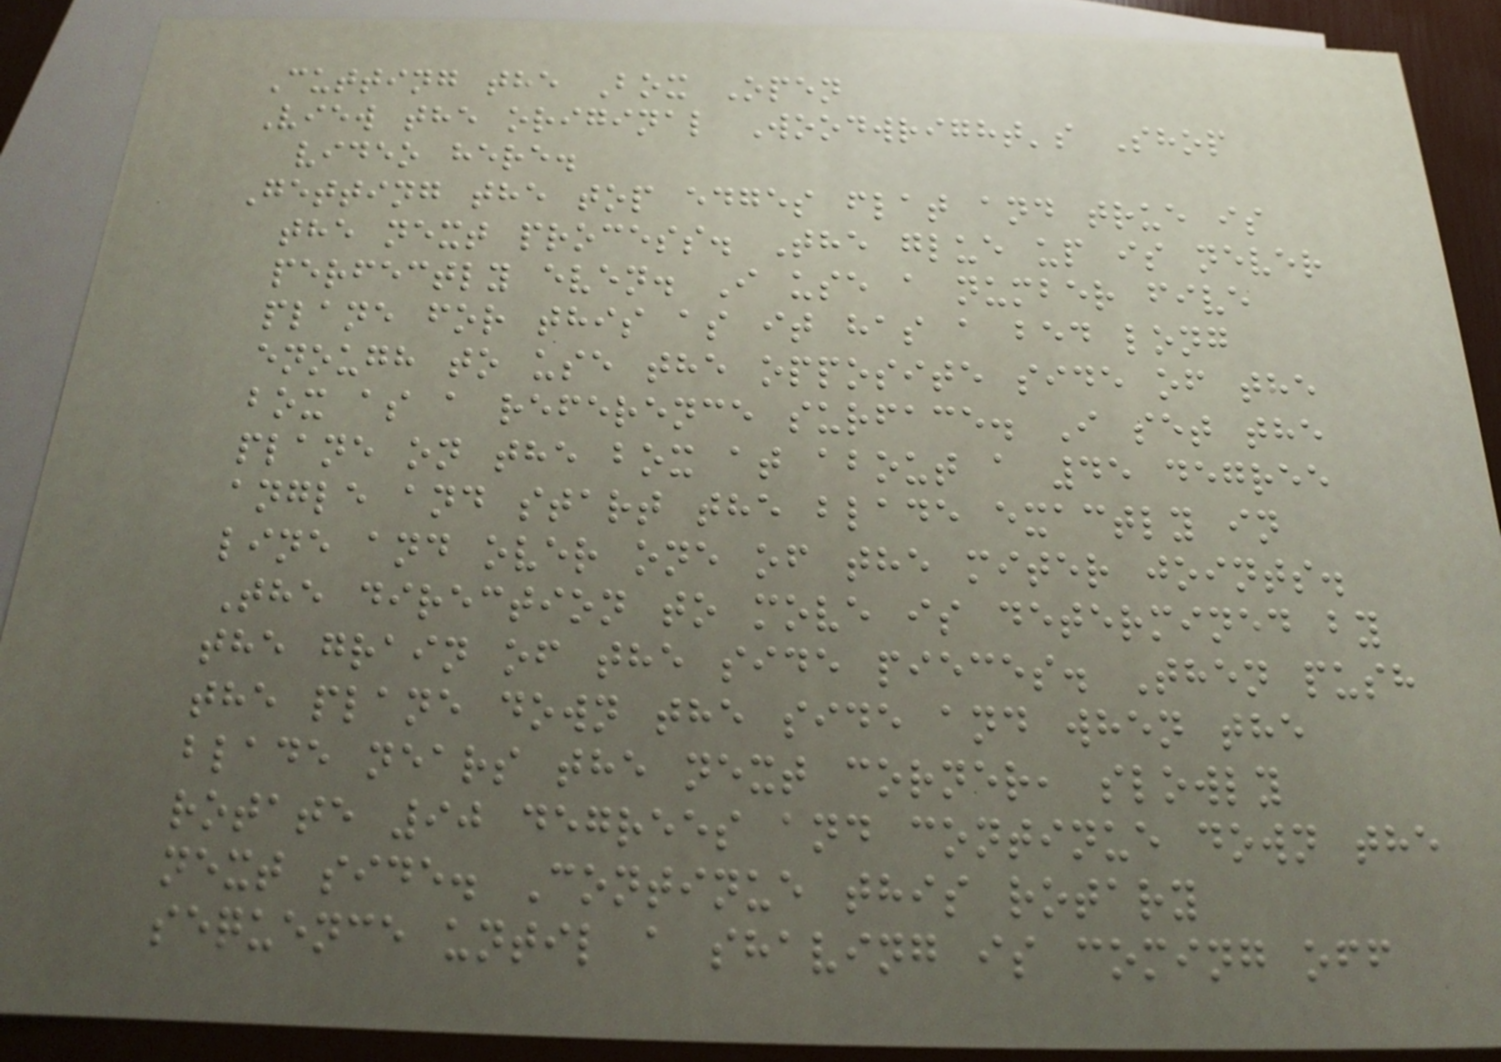Cutting the Box Open
View the original Woodwright's Shop
video here.
Getting the top edges flat and true is
the next process. The glue up is never
perfectly even. I use a number five
plane for this as it has a bed long
enough to use the opposite side of the
box as a reference surface. I set the
plane on the box at about a 45 degree
angle and start the blade exactly in
line and over one of the miter joints.
The direction to move is determined by
the grain of the side pieces. Then push
the plane down the side and when the
blade nears the next corner, slowly
rotate 90 degrees and continue down the
next side. Continue this rotary
sequence until a shaving is coming off
